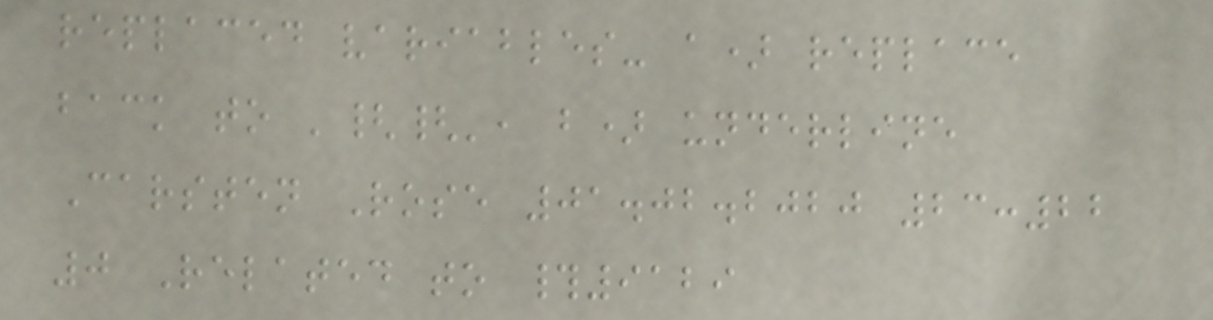replaced variables- a) replace
back to '{{', b) underline
Carsten Rose 01.02.2020 23:22
0 Related to #9129
